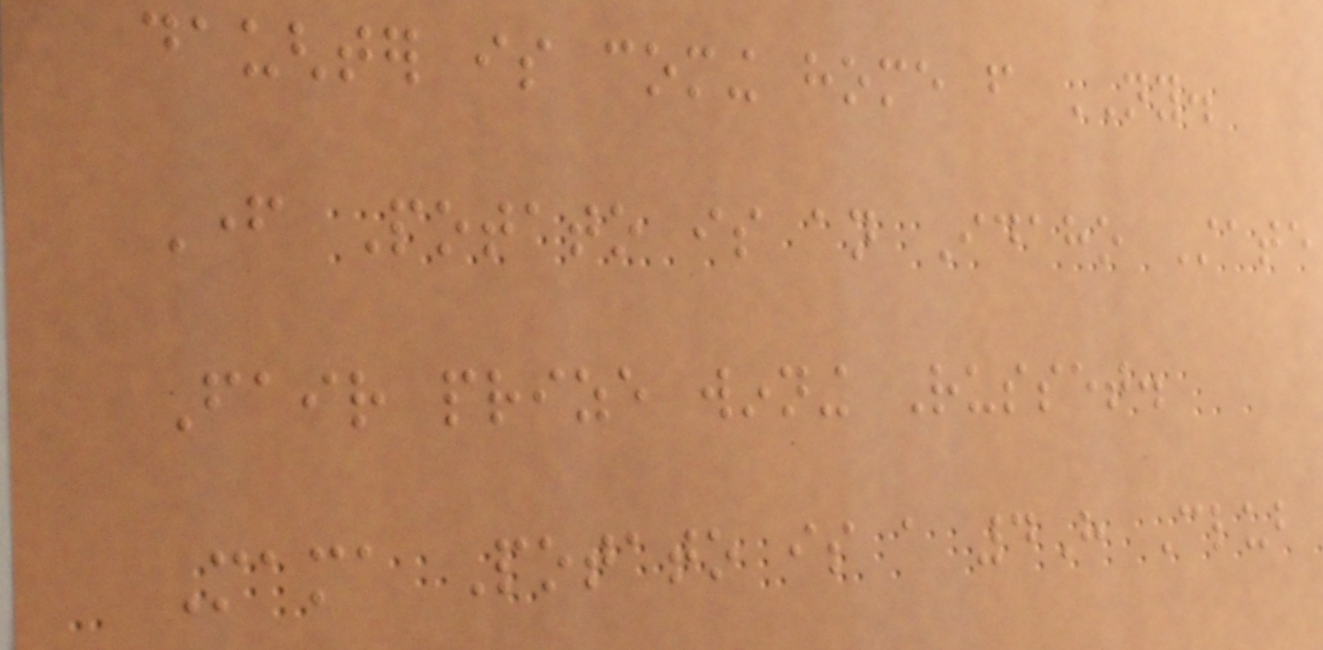daughter is coming home from NY.
Father Potato is an Idaho State
Fair prize winning Russet.
Mama Potato is a 4H Club
